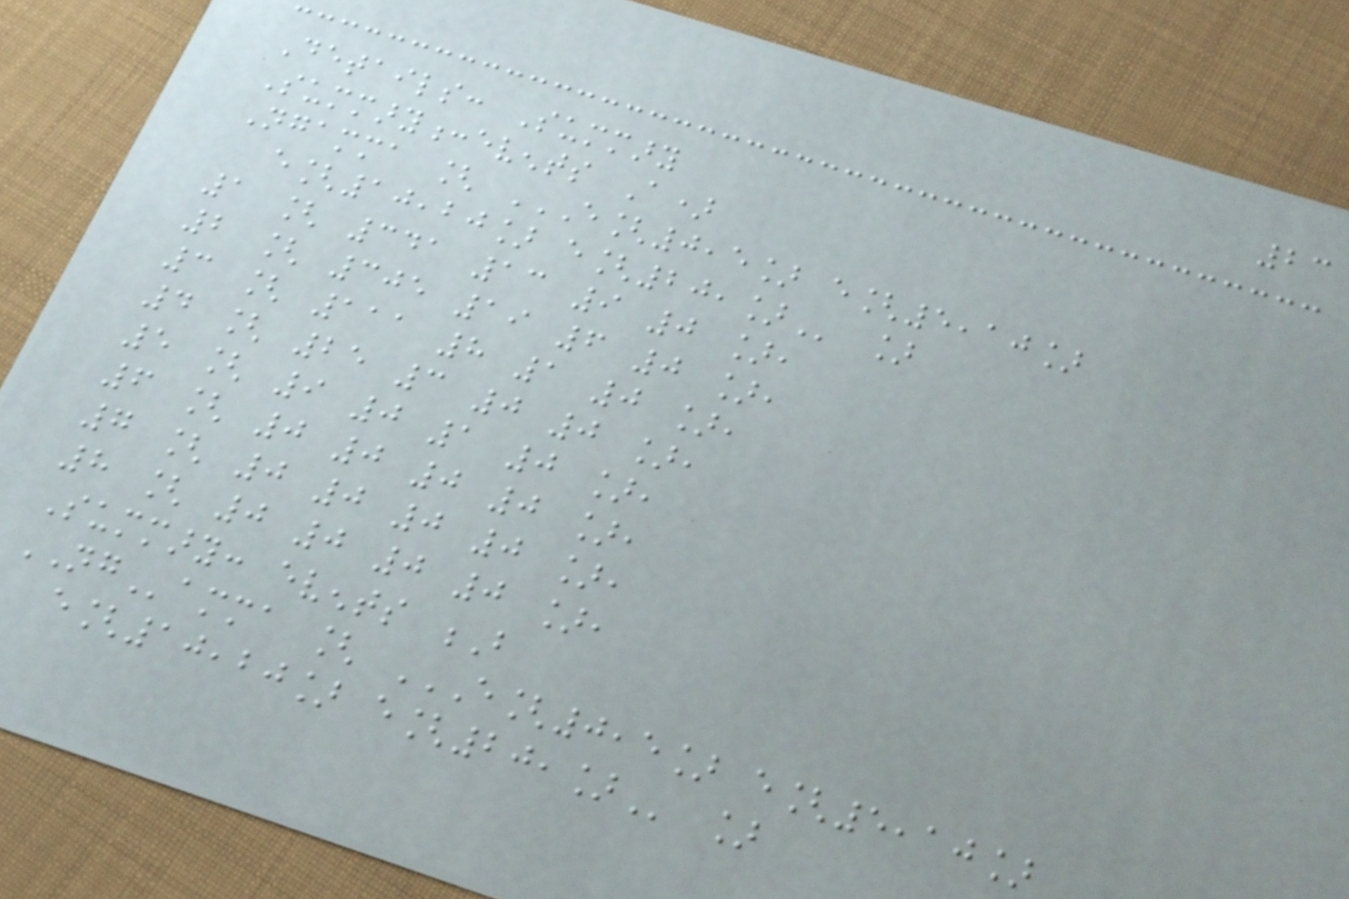23
Details: Summary
Summary:events A)
Ngamma [ E[0,5] E[5,10]
E[10,20] E[20,] ]
1 [ 341 13 9 0 ],
2 [ 305 19 6 0 ],
3 [ 111 8 1 0 ],
4 [ 25 3 0 0 ],
5 [ 9 0 1 0 ],
6 [ 0 0 0 0 ],
7 [ 0 0 0 0 ],
8 [ 0 0 0 0 ],
Summary: events B
NGamma [ E[0,5] E[5,10]
E[10,20] E[20,] ]
